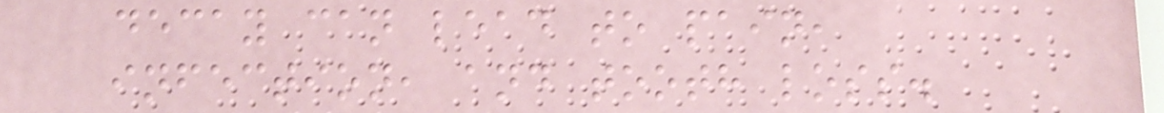decay can lead to pain,
infection, and tooth loss.
